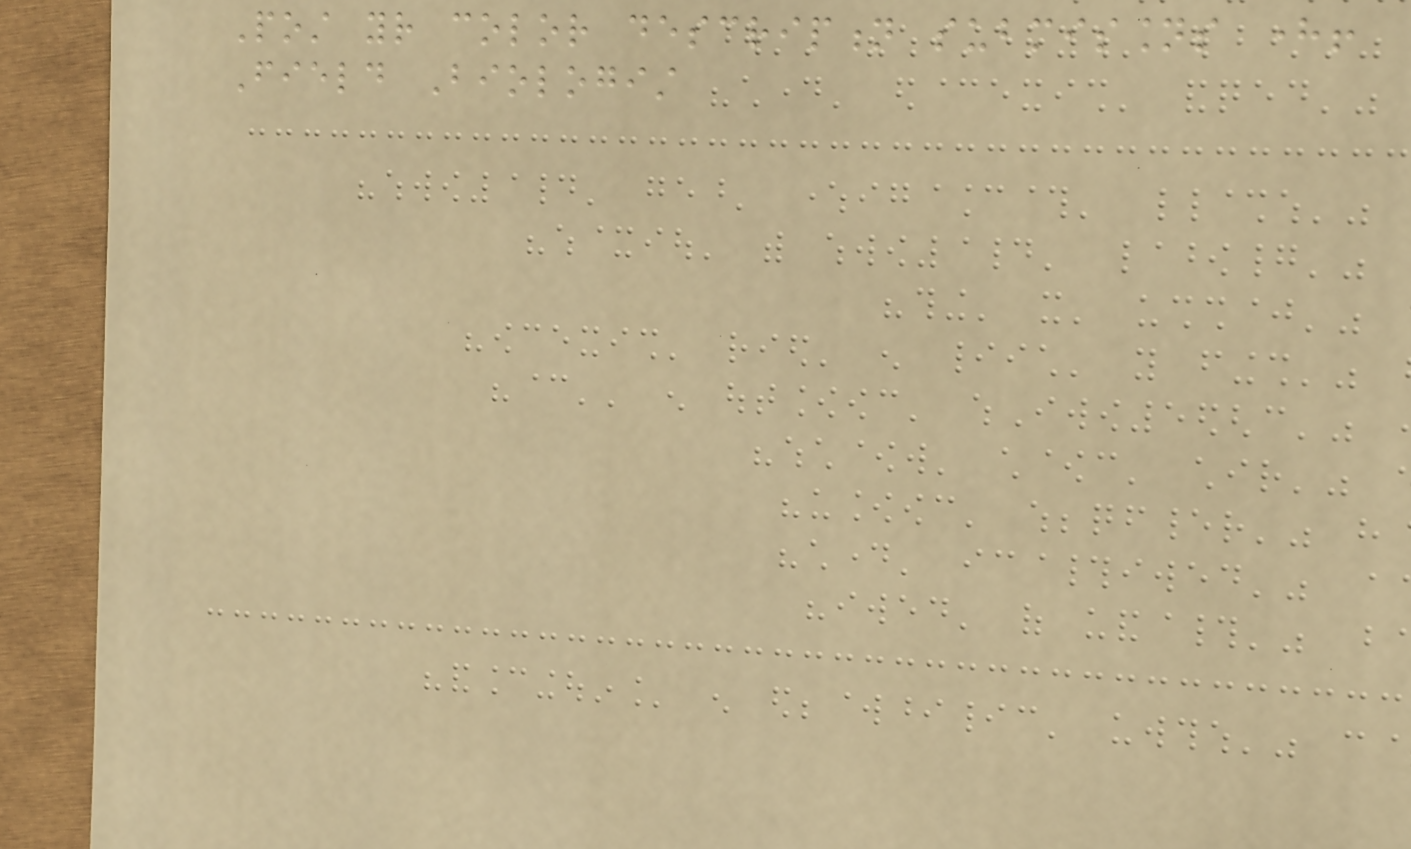Post your color description submissions here!
Field Biologist
